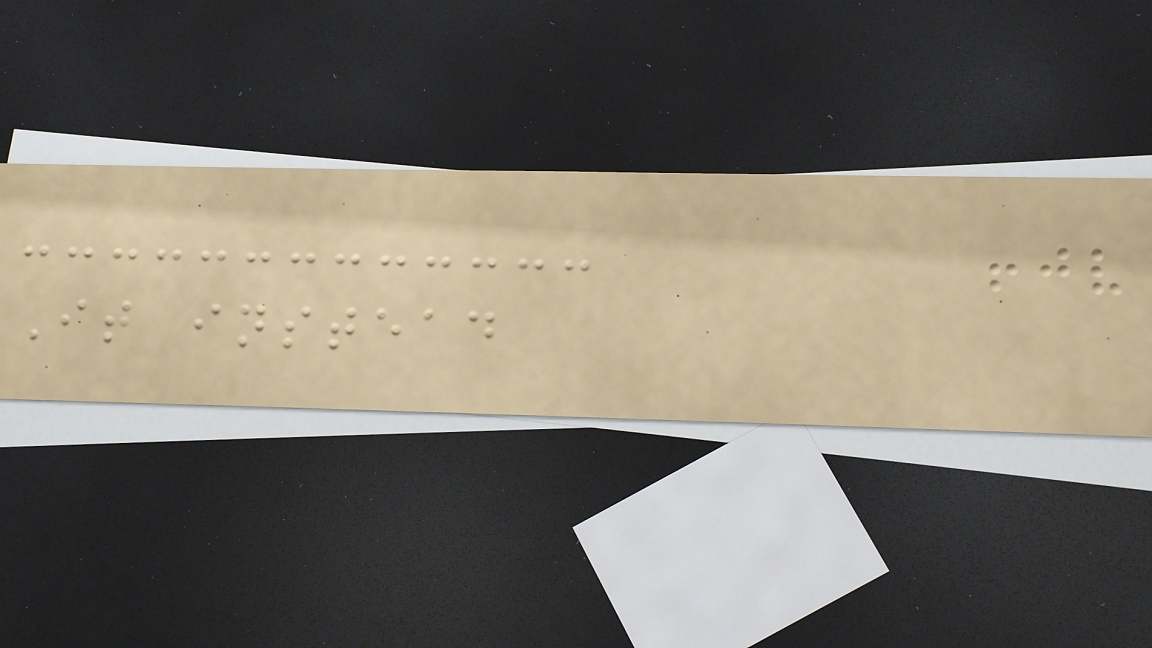It instead
